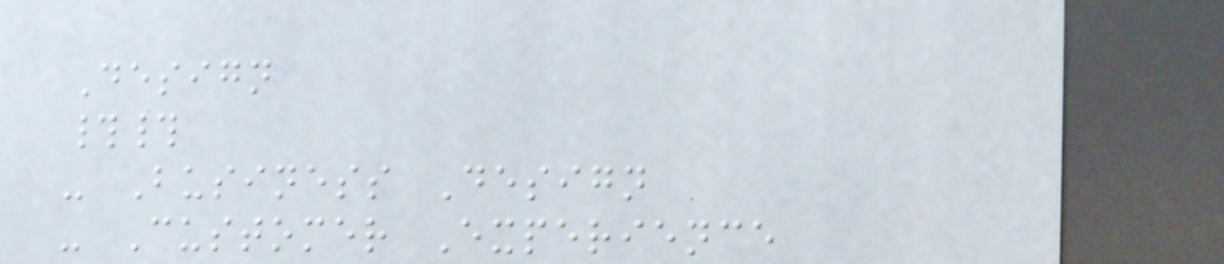Design
##
- Business Design
- Customer Experience
